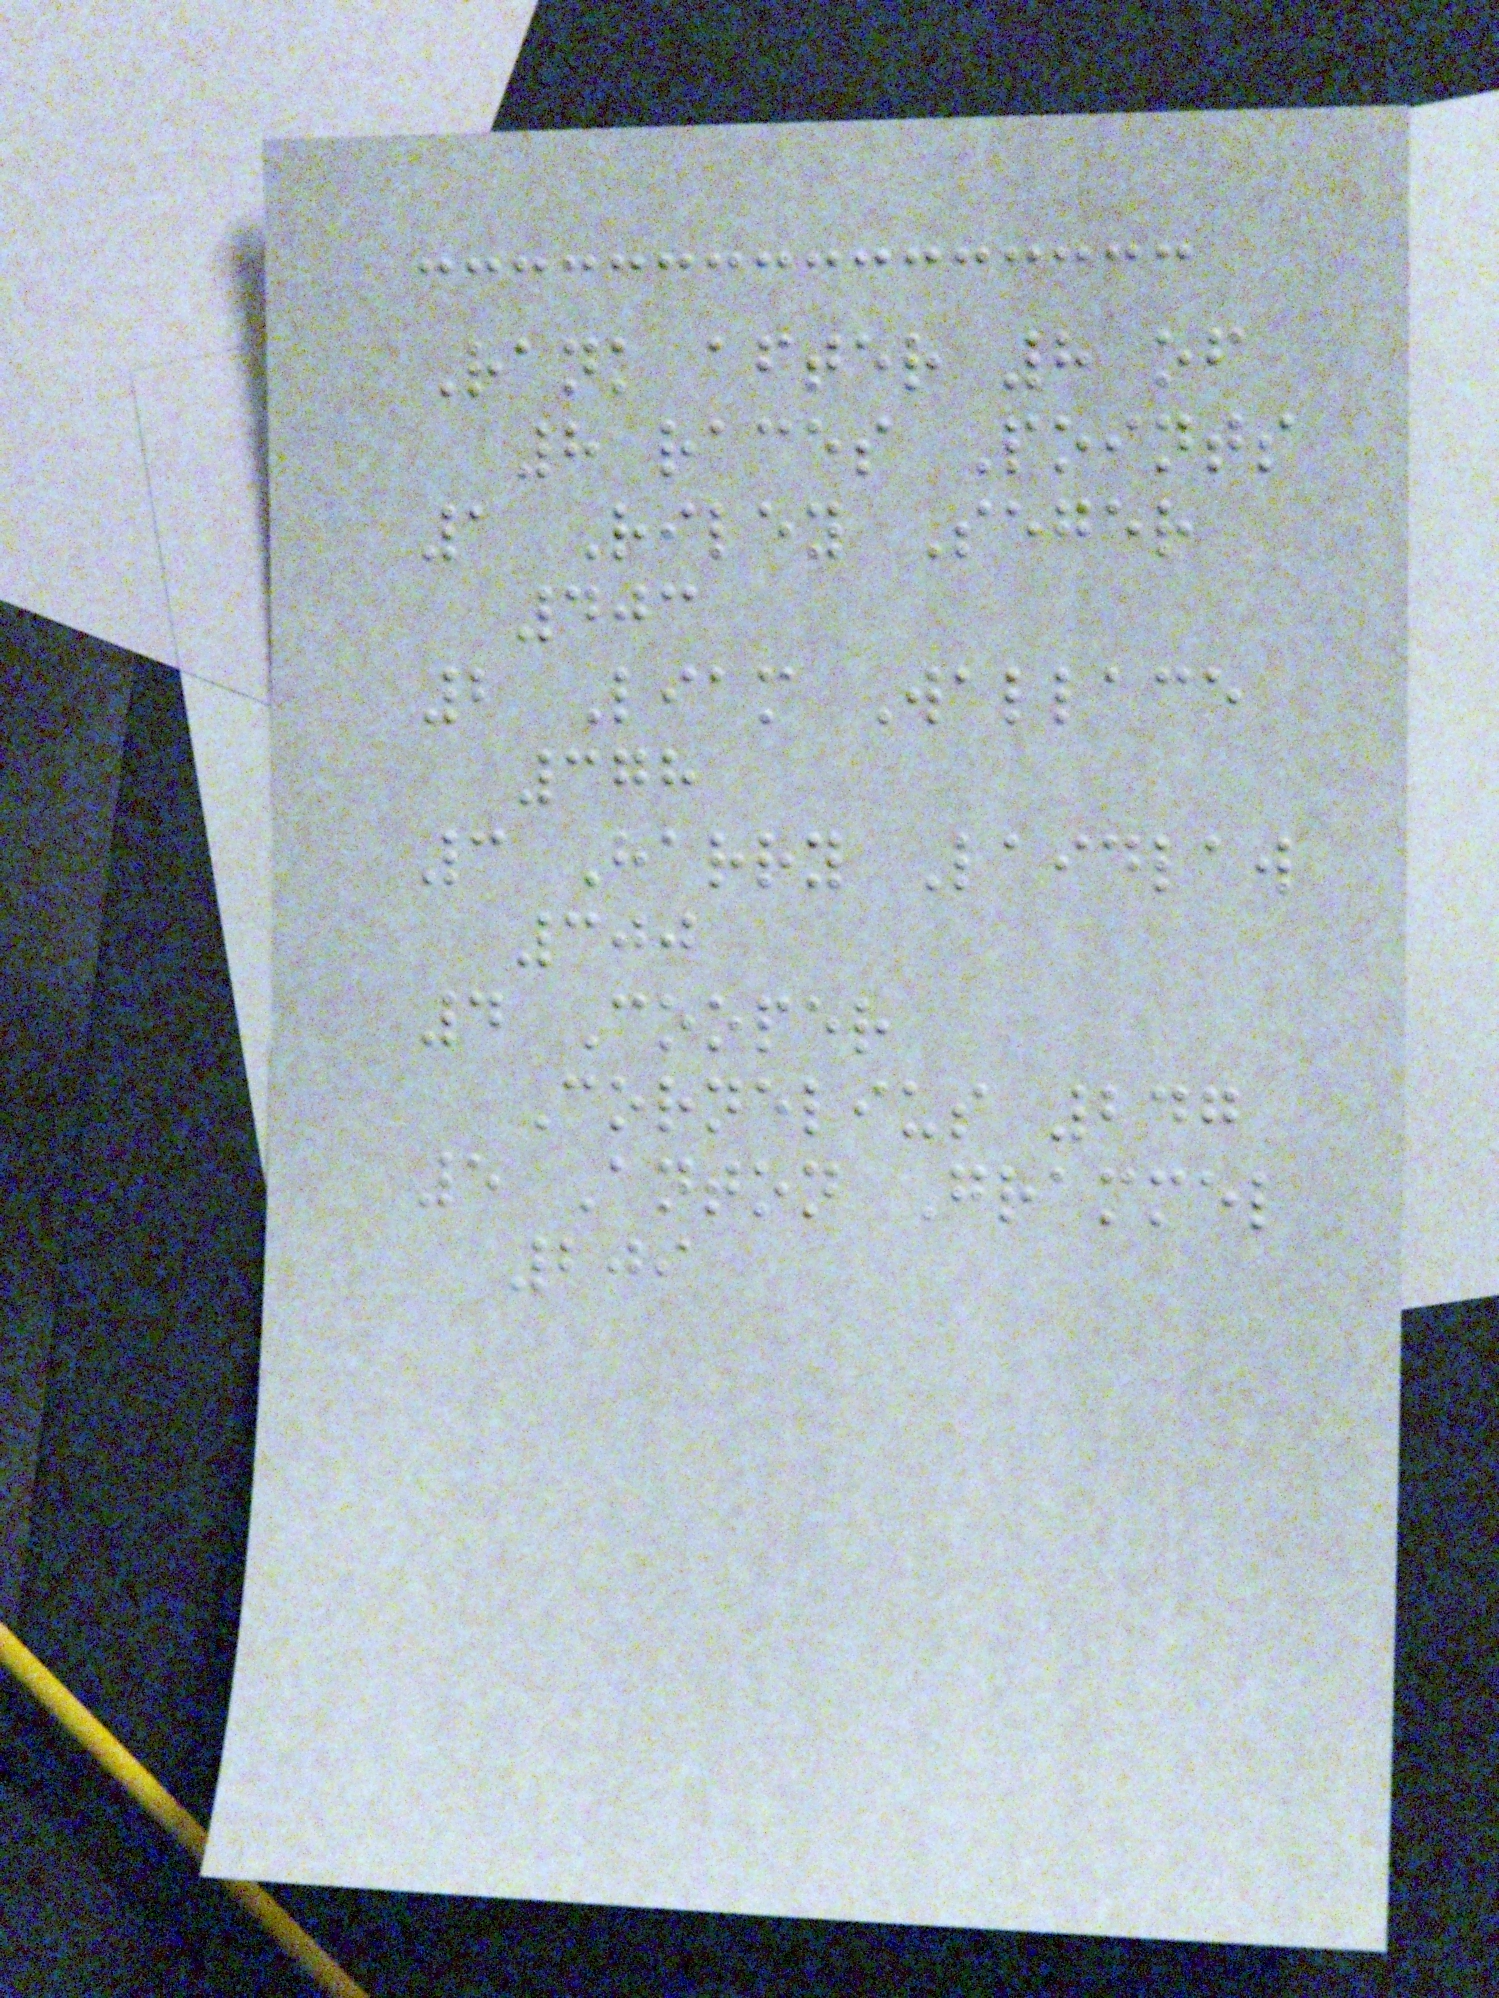Rank after 8 of
8 races Points
1 Riley Seger
403
2 Liam Wallace
378
3 Harry Laidlaw
300
4 Cooper
Cornelius 247
5 Anton Grammel
209
